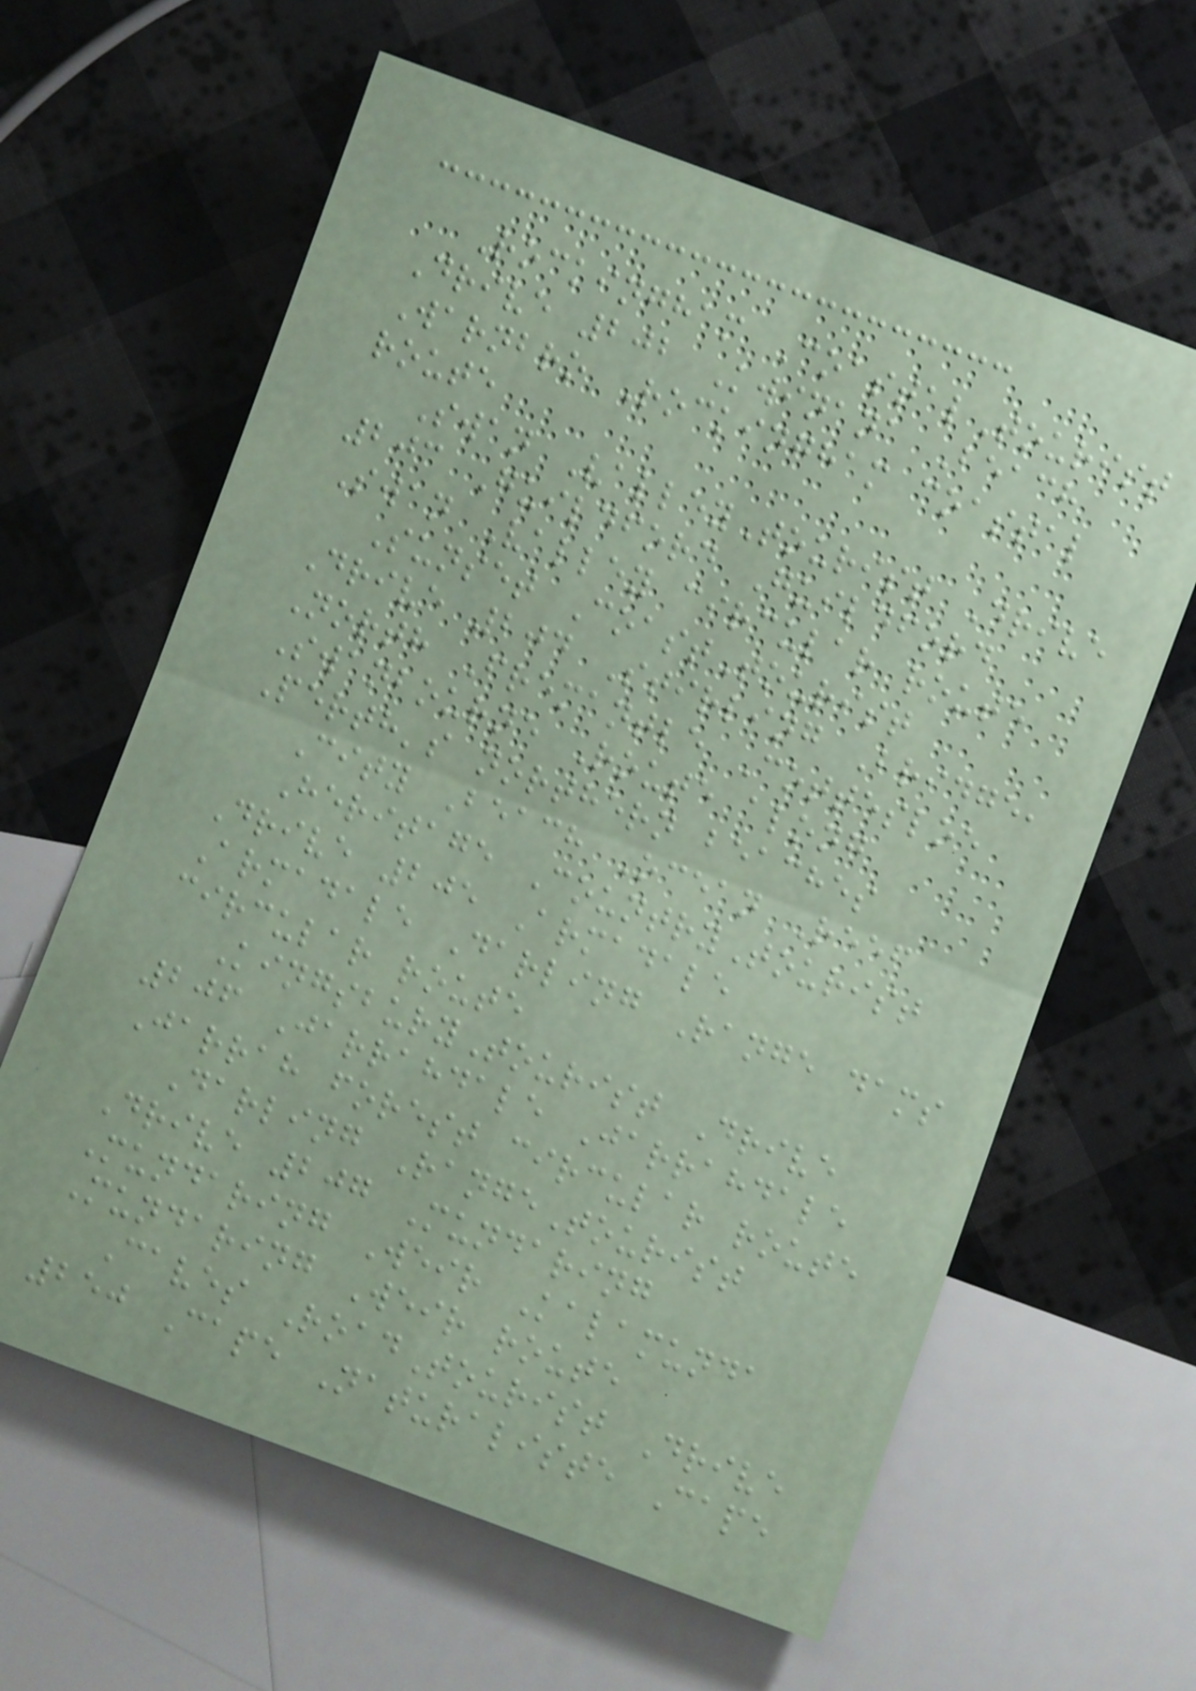Rockingham CoastalTourist
Drive 202 Kwinana Beach
Warnbro Rockingham coastal
route
Swan ValleyTourist Drive
203 Guildford Guildford
Swan Valley circular route
Sunset CoastTourist
Drive 204 Stirling Bridge,
North Fremantle Cottesloe
Swanbourne Route along
Perth's northern beaches
City Beach Ocean Reef
Heritage CountryTourist
Drive 205 Armadale
Armadale Darling Range dams
circular route
KingsburyTourist Drive
206 Jarrahdale Jarrahdale
Jarrah forest circular route
Darling RangeTourist
Drive 207 Mundaring
Mundaring Weir Kalamunda
Mundaring Weir route
Caves RoadTourist Drive
250 Cape Naturaliste Cape
